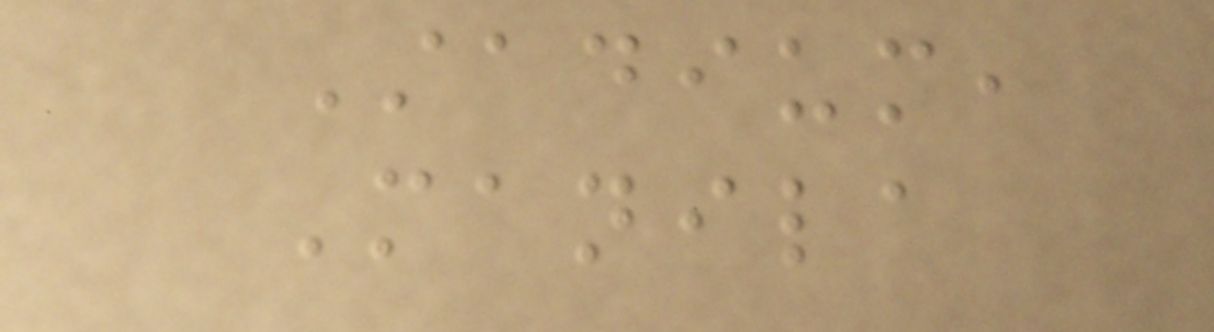Stadium,
Manila
